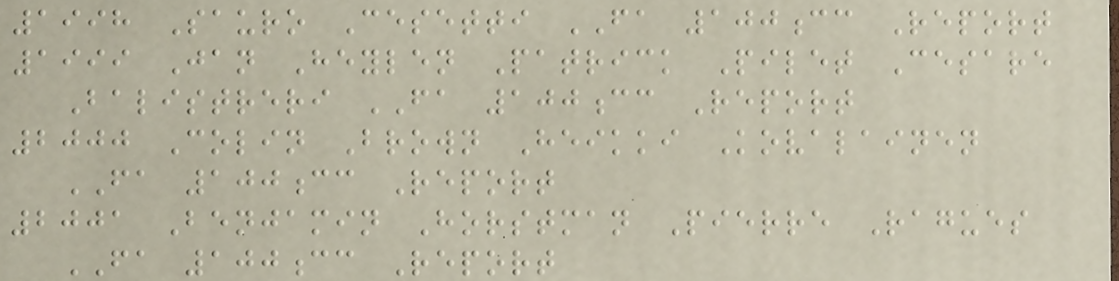1998 Sauro Cesetti FA 100cc Report
1999 Jan Heylen Patrick Pilet Cesare
Balistreri FA 100cc Report
2000 Colin Brown Heikki Kovalainen
FA 100cc Report
2001 Benjamin Horstman Pierre Ragues
FA 100cc Report
